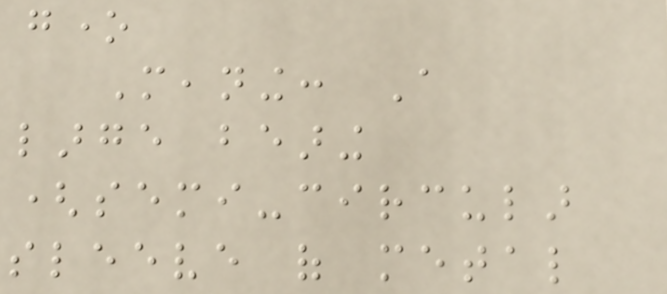gone
Meaning: A
large bearing
(semi-circular
sleeve of metal
